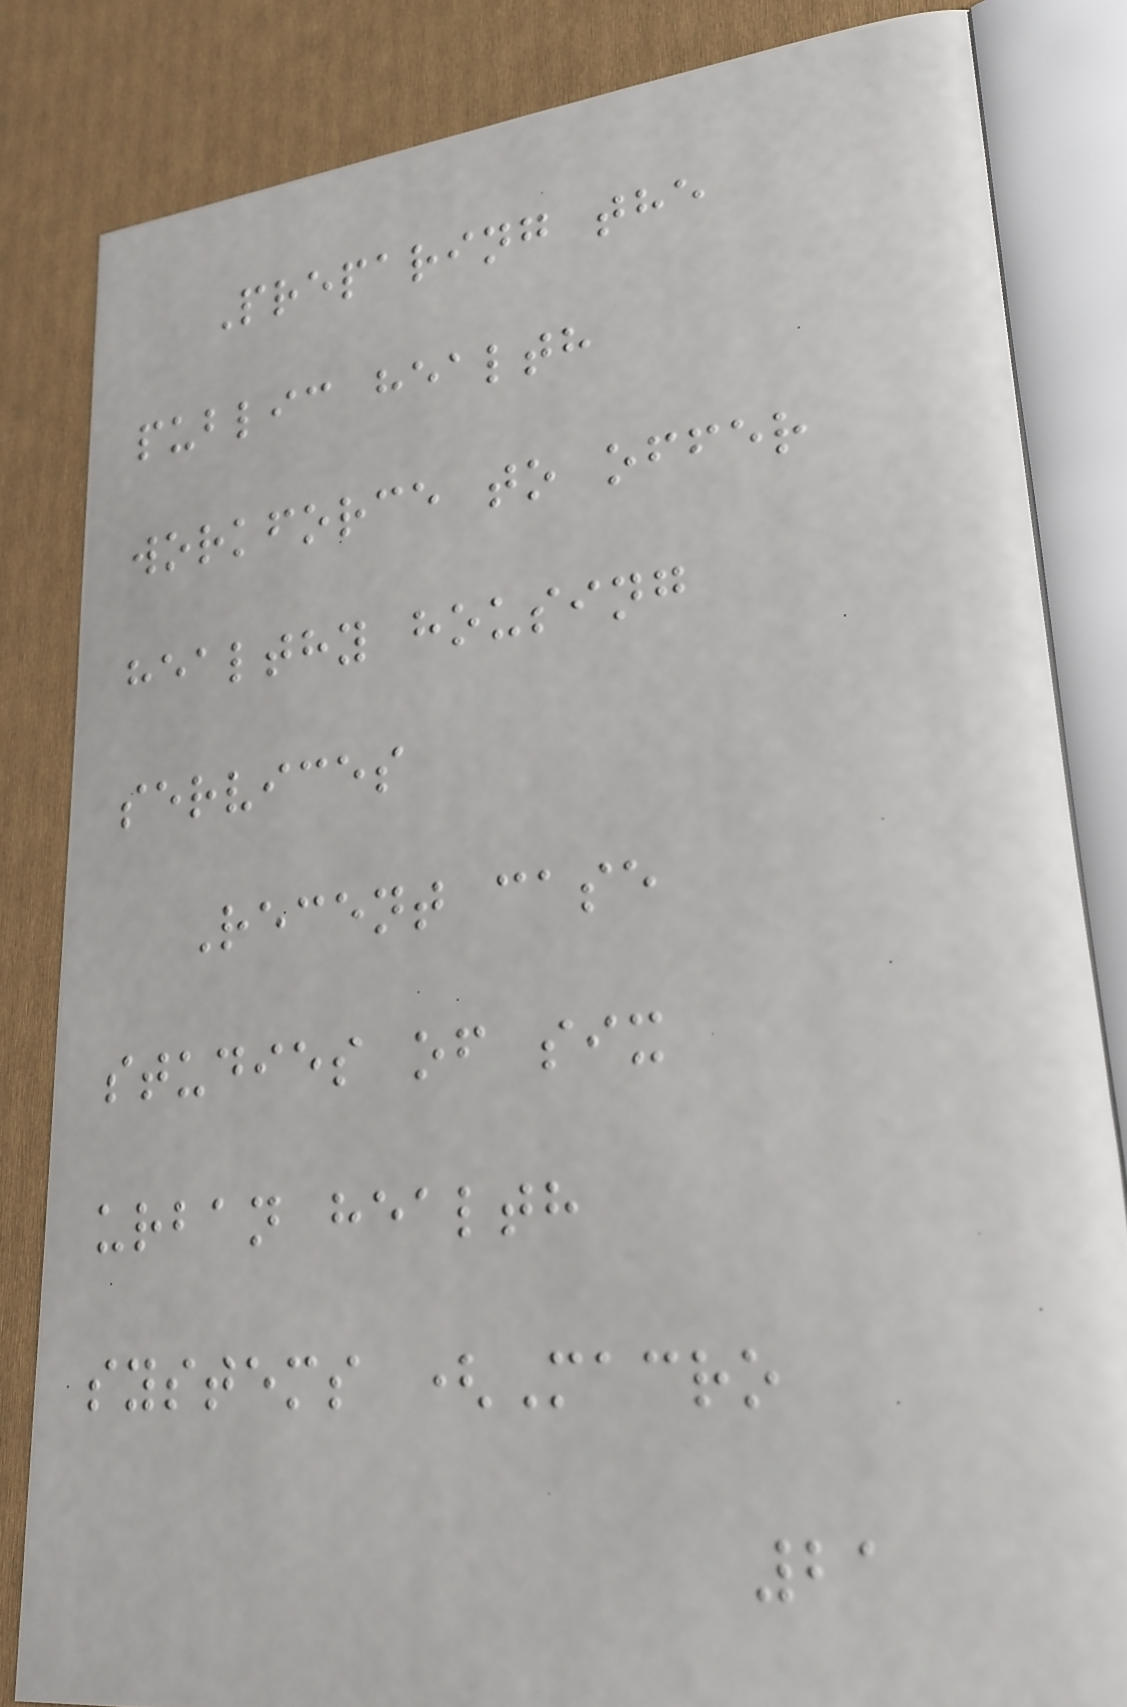Preparing the
public health
workforce to offer
healthy housing
services
Recent case
studies of six
urban health
systems (Macro
21
